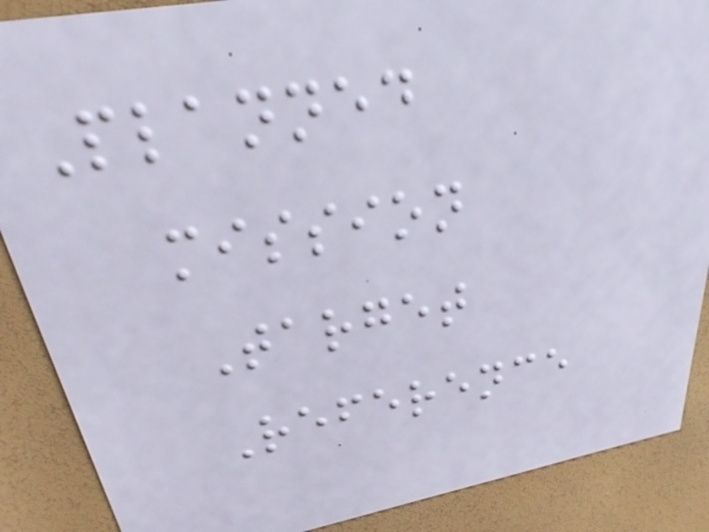Planned
mission
Target
Reference
